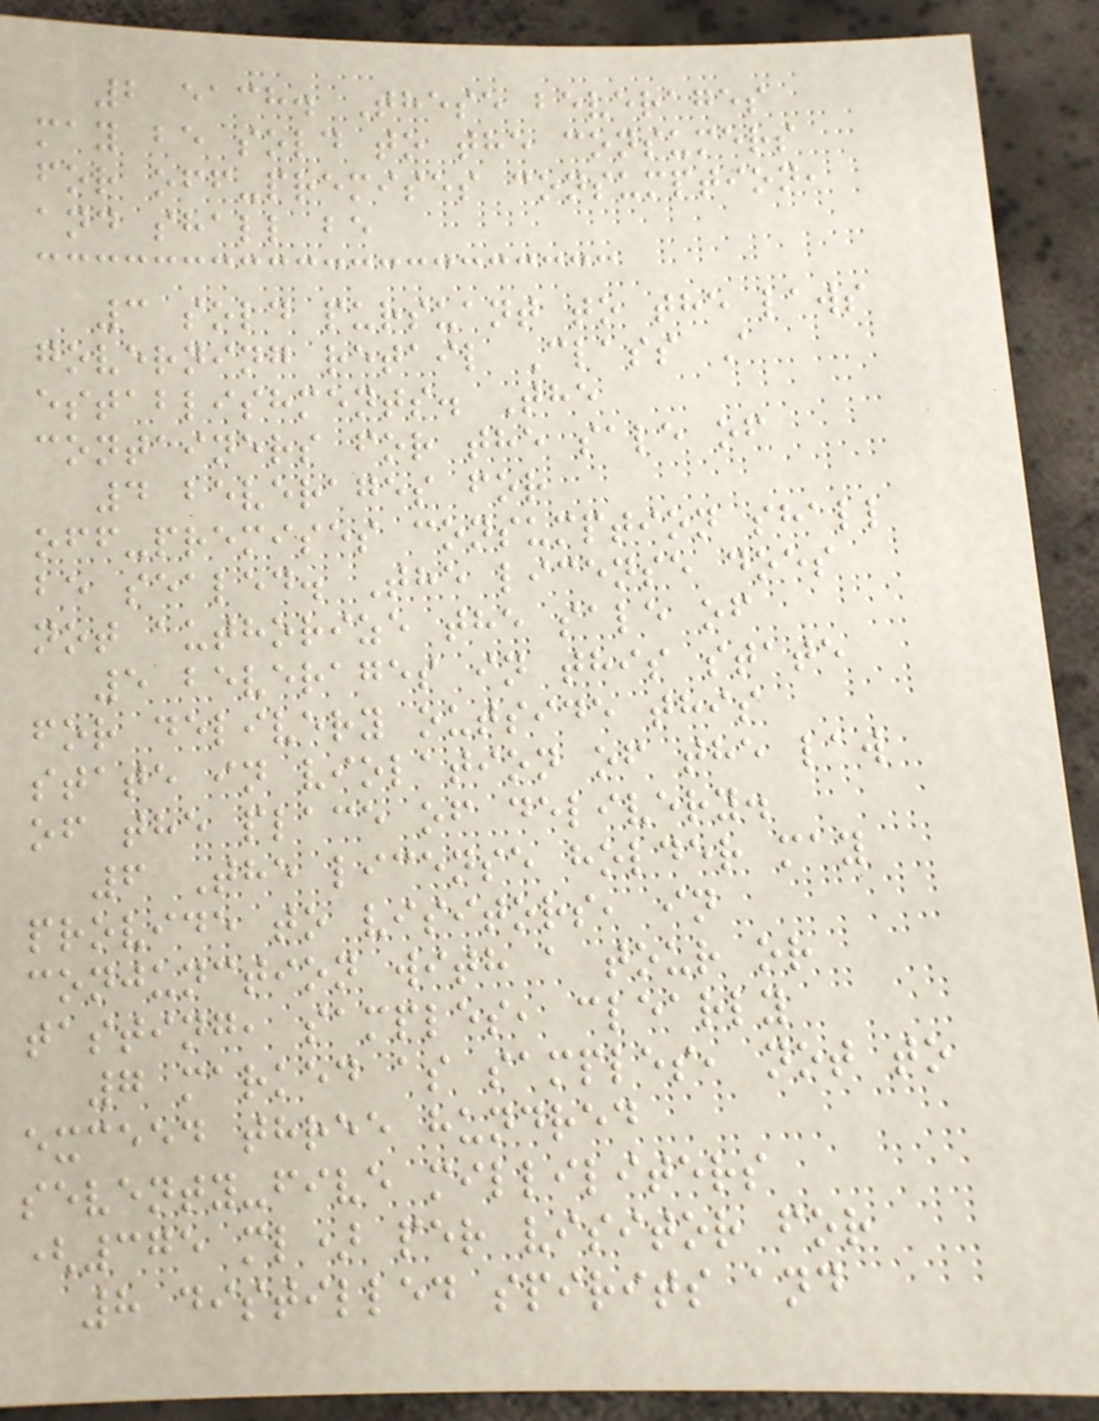2 each. These beverages
may be sold to the consumers
for off-premises consumption,
and shall be
3 sold pursuant to the laws
governing retail Class A
establishments. The
containers for the sale of
4 beverages for
off-premises consumption shall
be sealed. The license does
not authorize the sale of
5 beverages in this state
for delivery outside this
state in violation of the law
of the place of delivery.
6 The license holder may
provide to visitors, in
conjunction with a tour or
tasting, samples, clearly
7 marked as samples, not to
exceed three hundred
seventy-five milliliters
(375 ml) per visitor for
8 distilled spirits and
